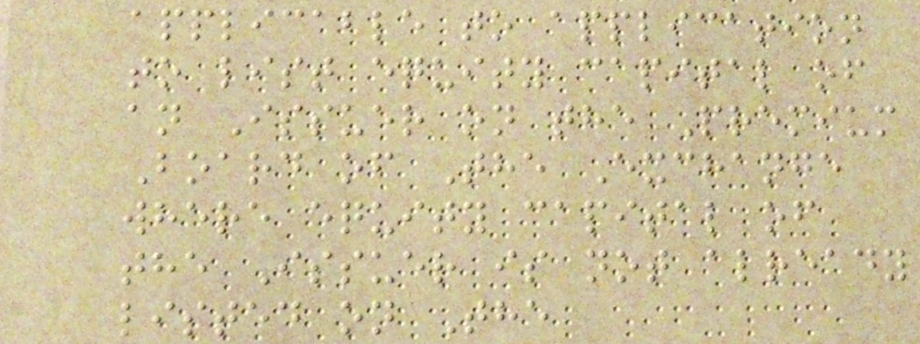applicable to application
to list equity capital of
an Issuer on the Premium
Board of The Exchange
where equity capital of
the Issuer is not already
listed on The
